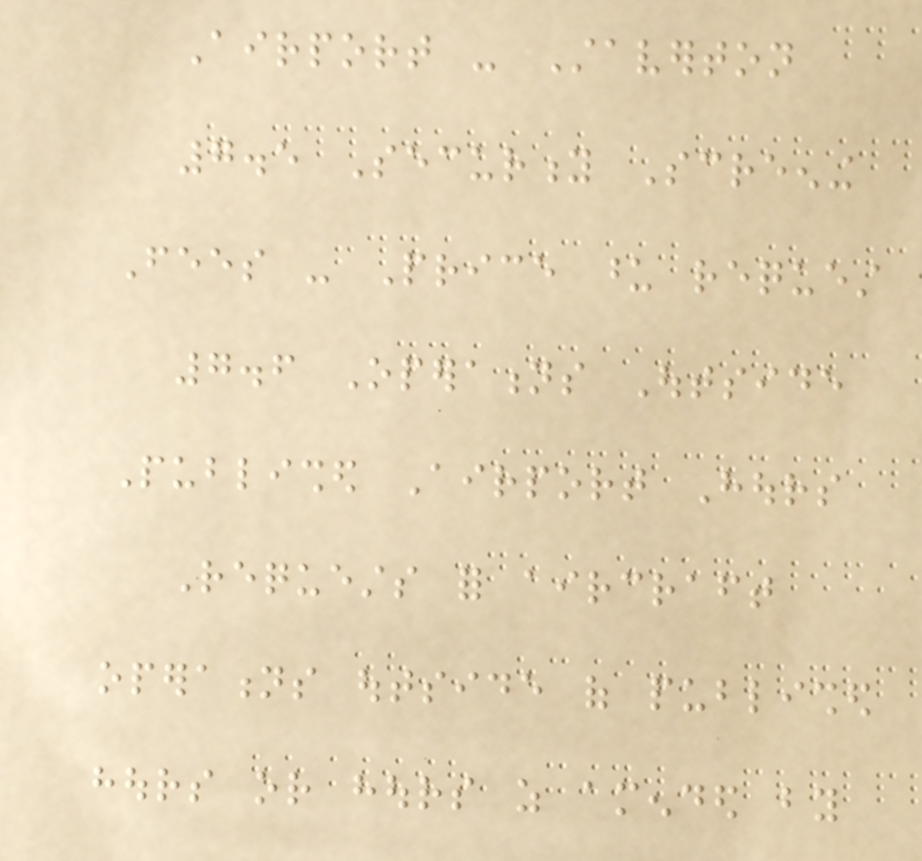Airport - Staverton
7.5 Security Screening
Fees - Price upon request
7.6 Operations Outside
Published Airport Hours
Requests for aircraft
operations outside of published
hours or hours as amended by
